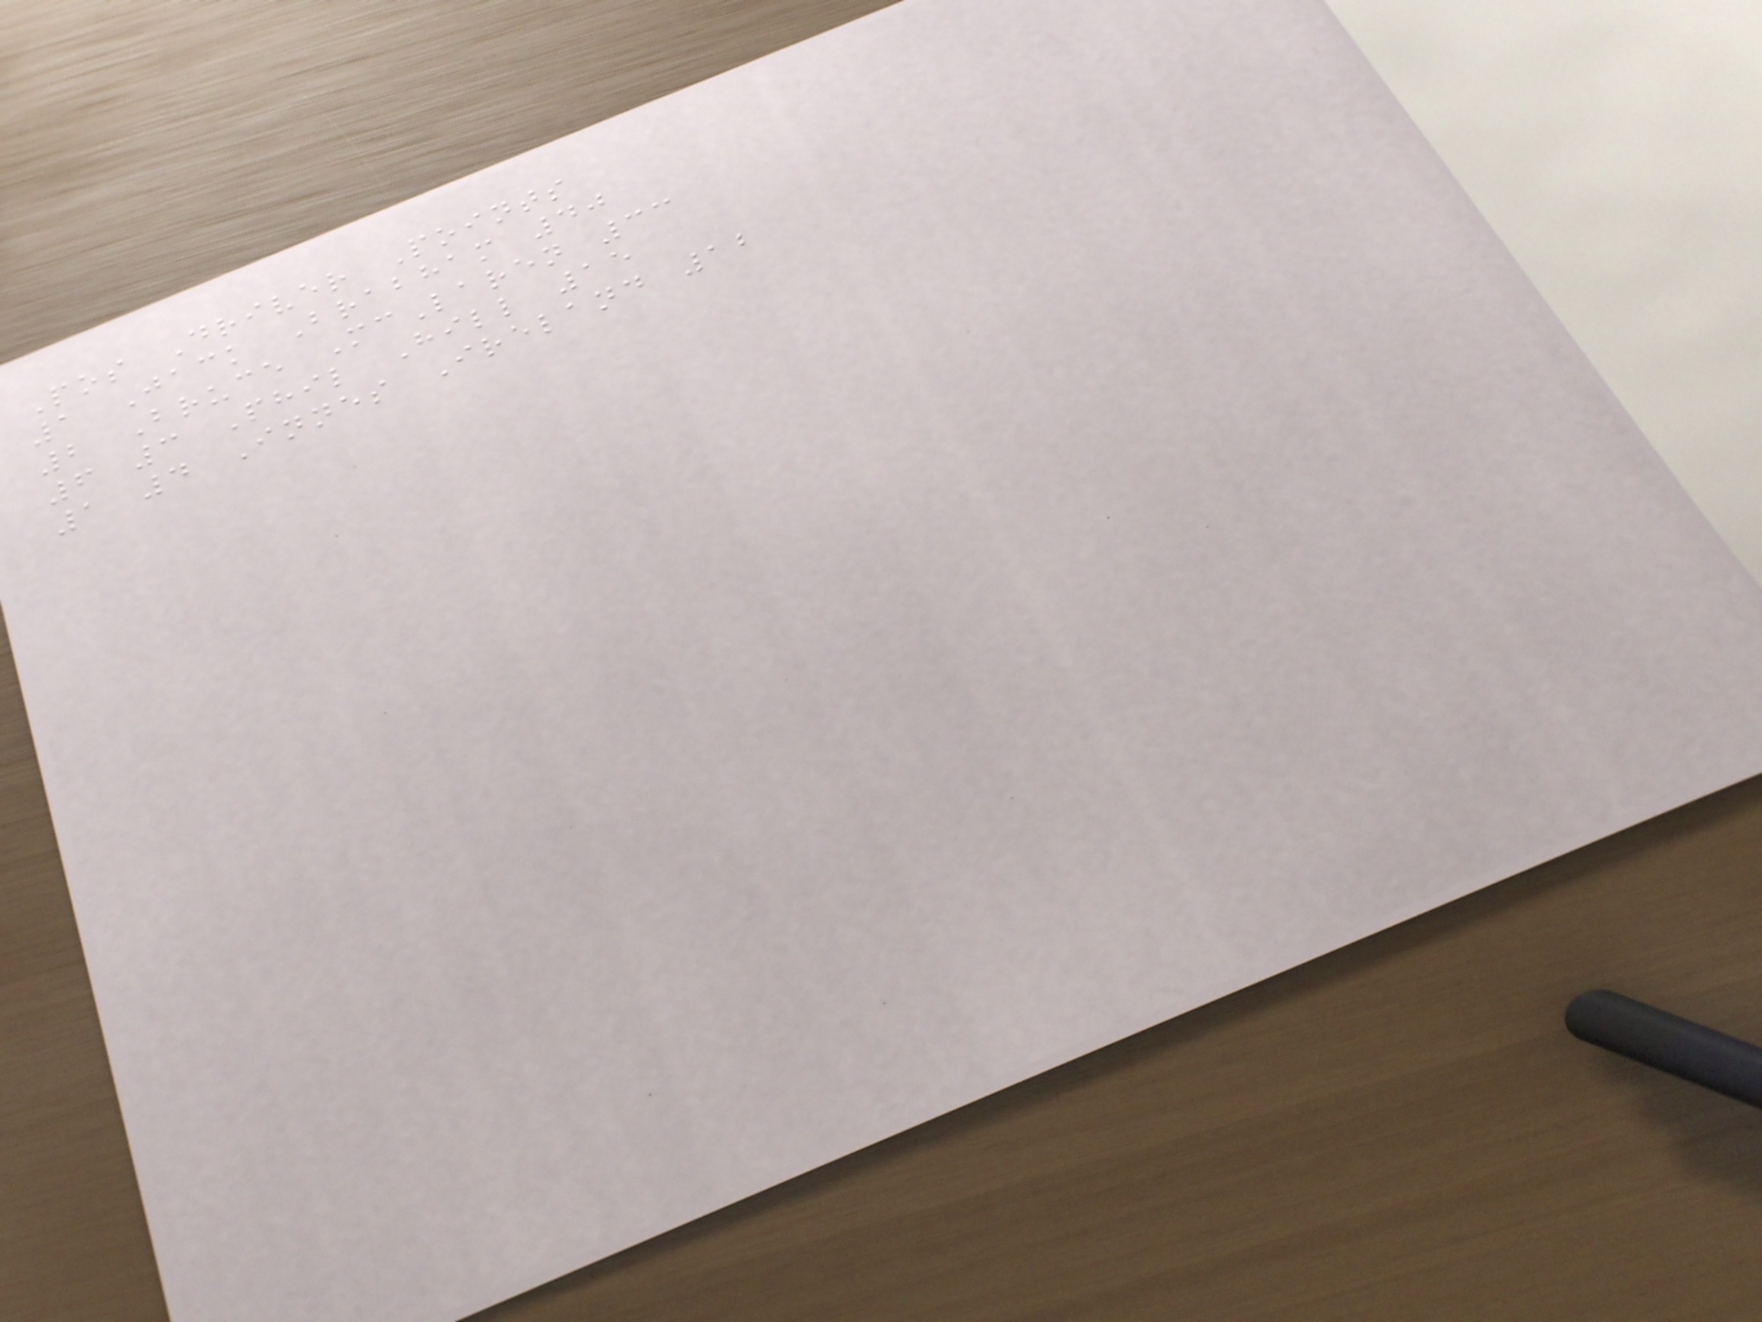Pos Driver Points
1 Jack Brabham 40
2 Bruce McLaren 33
6 3 Phil Hill 15
1 4 Innes Ireland 12
